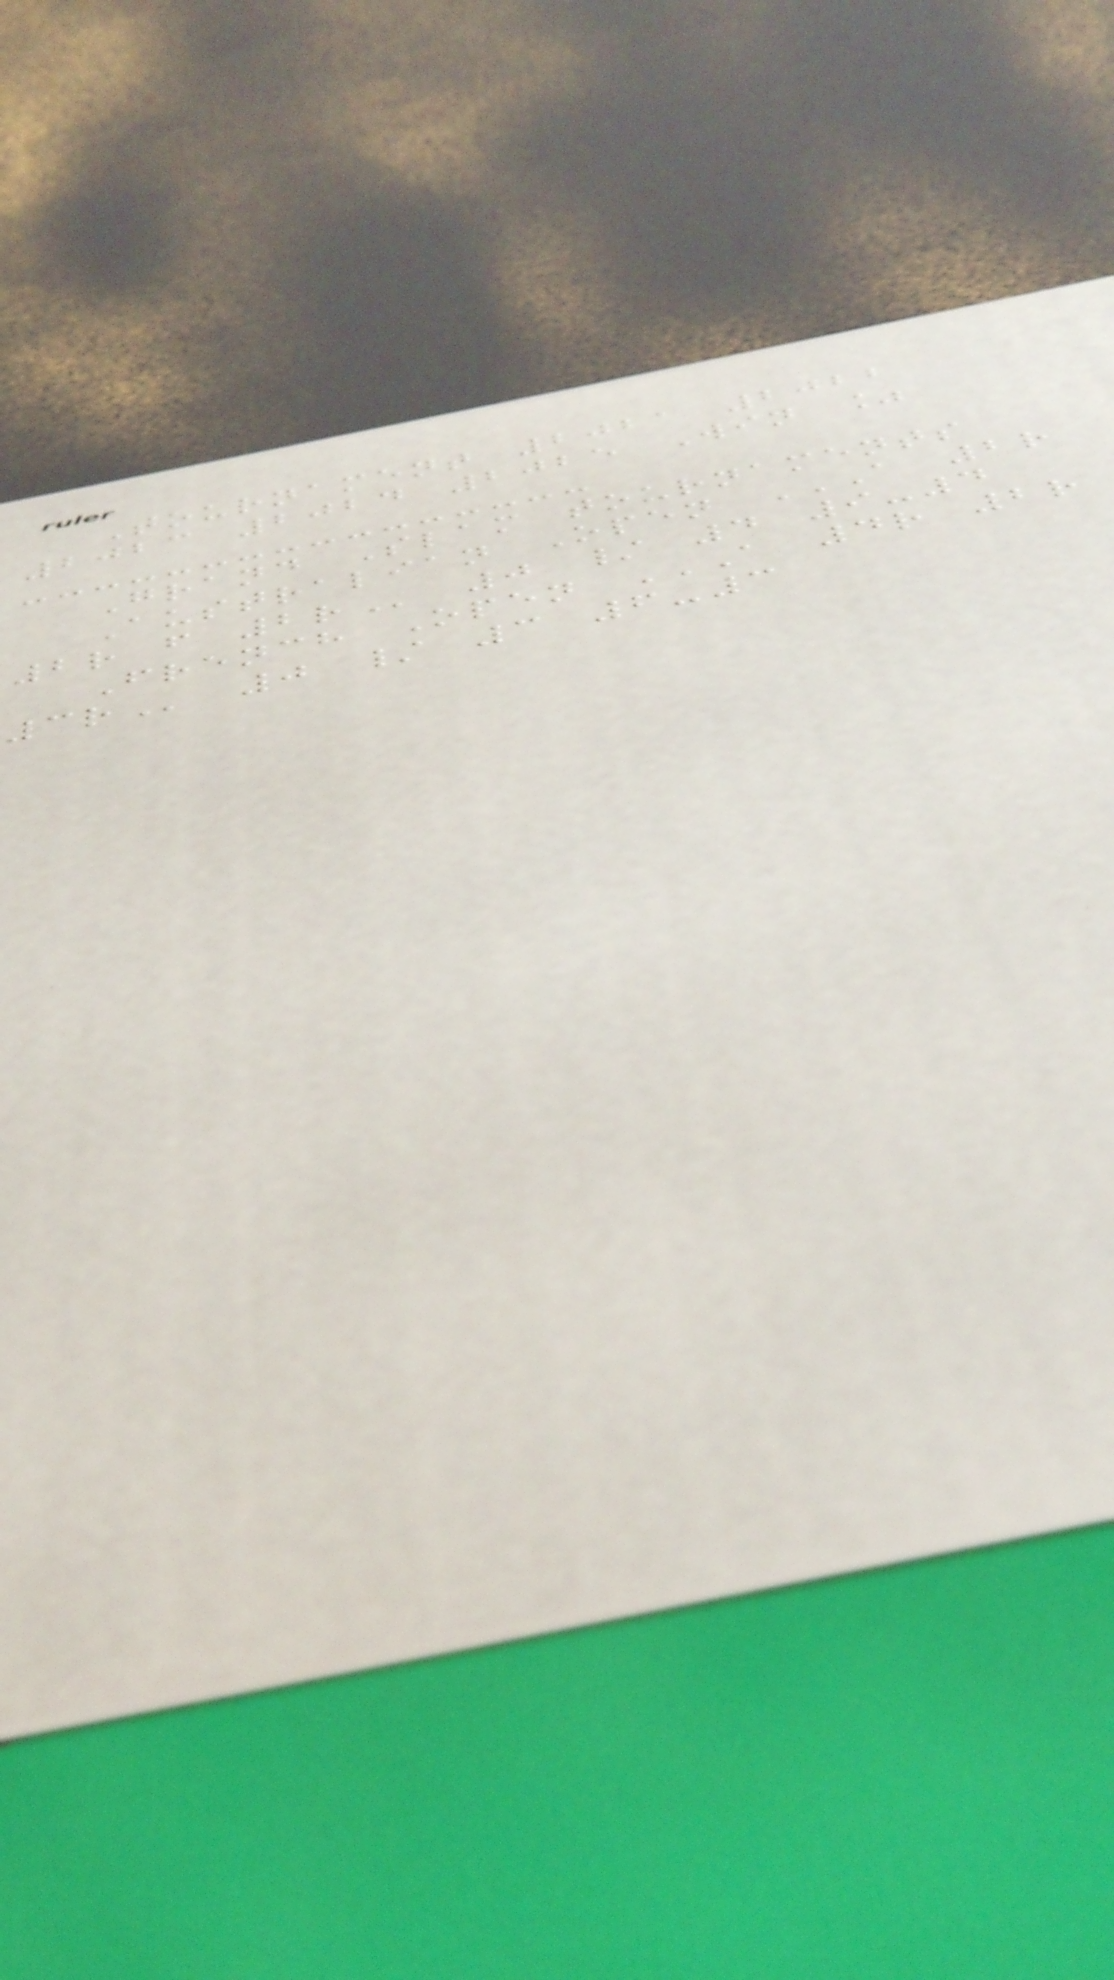Tournament 2021 2022
2023 2024 2025 Win %
Grand Slam tournaments
Australian Open A 2R
French Open A 4R 2R
0 / 3 6-3
